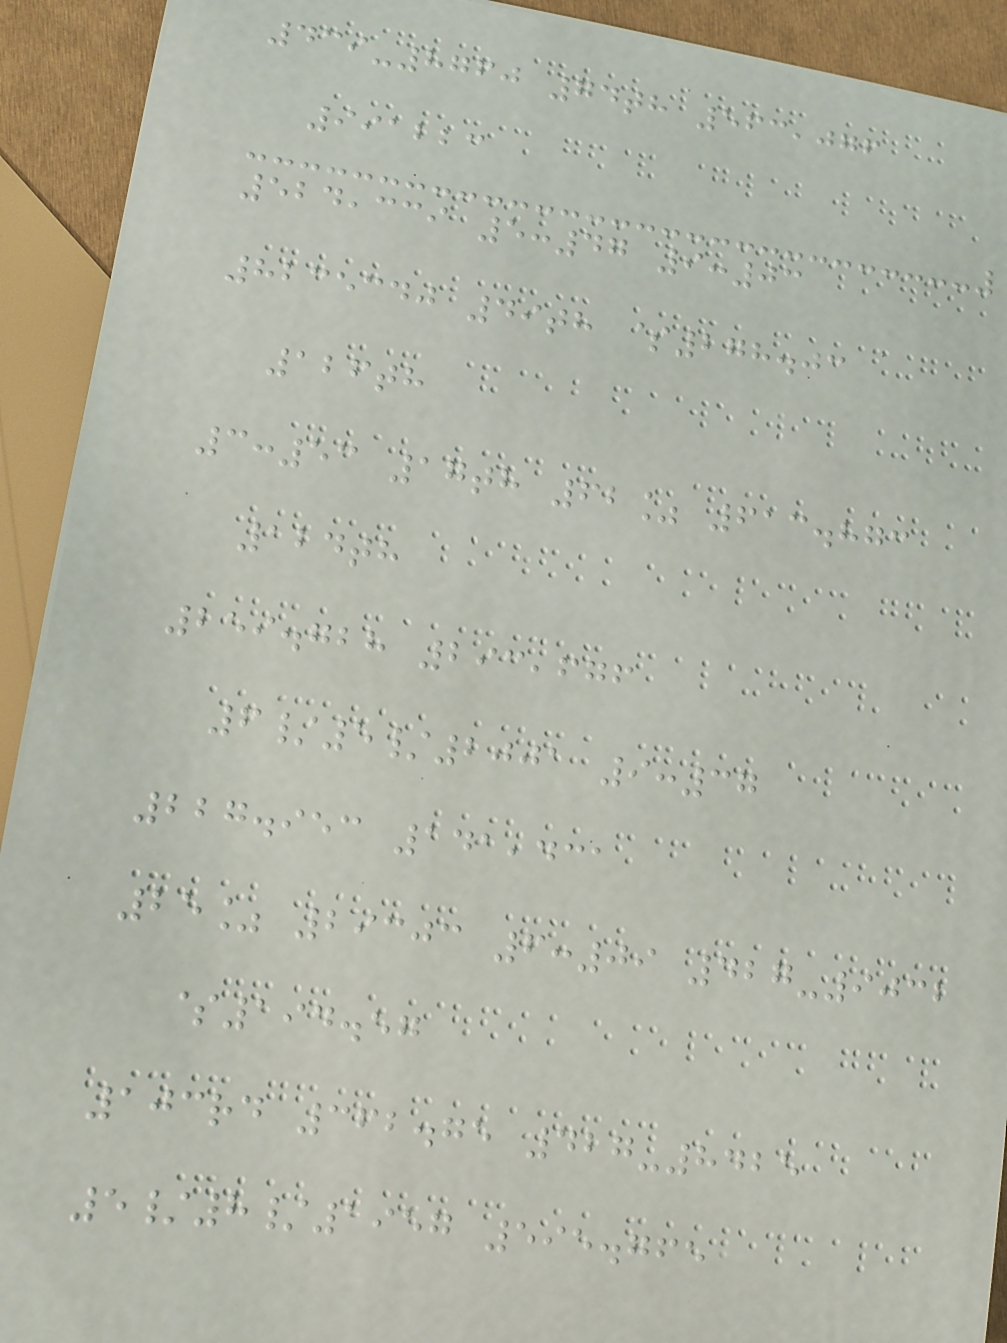439-8760 74th 563,076
991223
524,339 5:47 9:03
8235340 49th $278.03
126th
3:53 17th 62% 613.873
124th
259.728 293,676
6/5/2001 9:37
227.953 141,431
25% 29303 6:09 427-9032
$194.57
103rd 362.75 427-8425
5/8/1957 595.765
